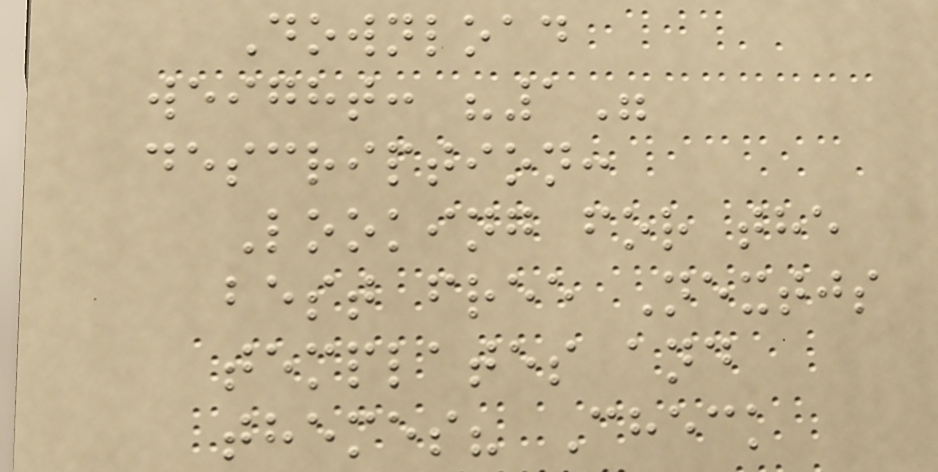Download
weight: "1"
description:
Looking for the
best free Nextjs
templates and
themes? Check
